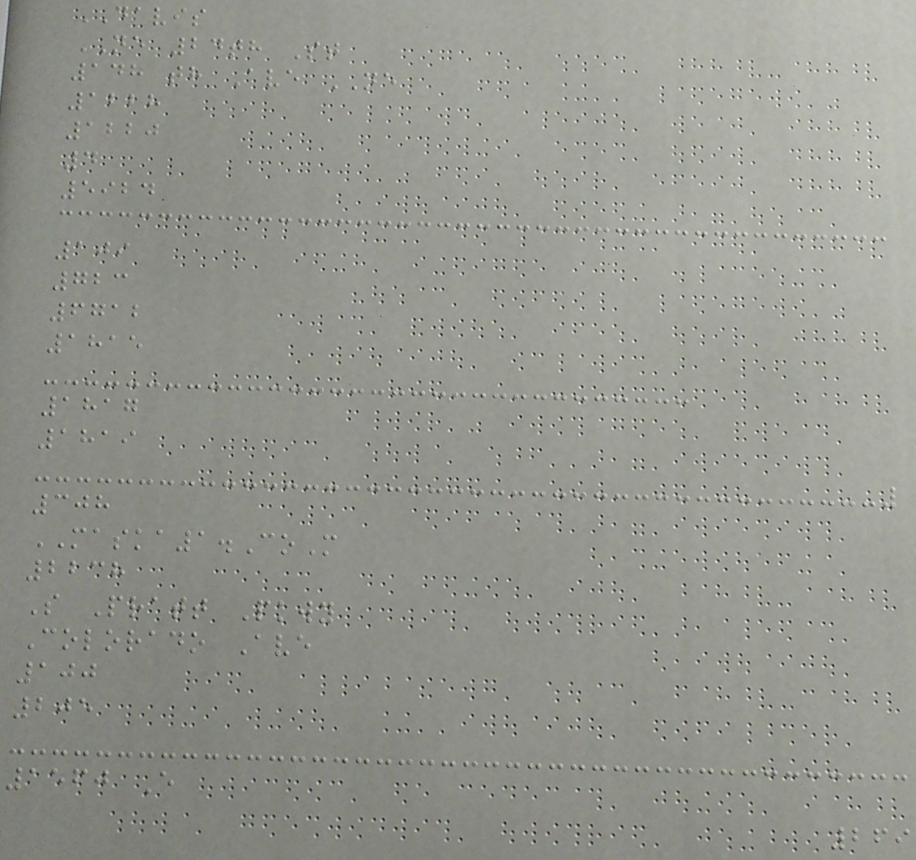DAVIS
NE 24th St
148 th Ave NE
1228
1220
4
5924
109
723
6712
1815
1817
1819
308
MASKA1.CoM
2238
S Pratt Pkwy
Colorado Ave
100
205
1560 E
269
